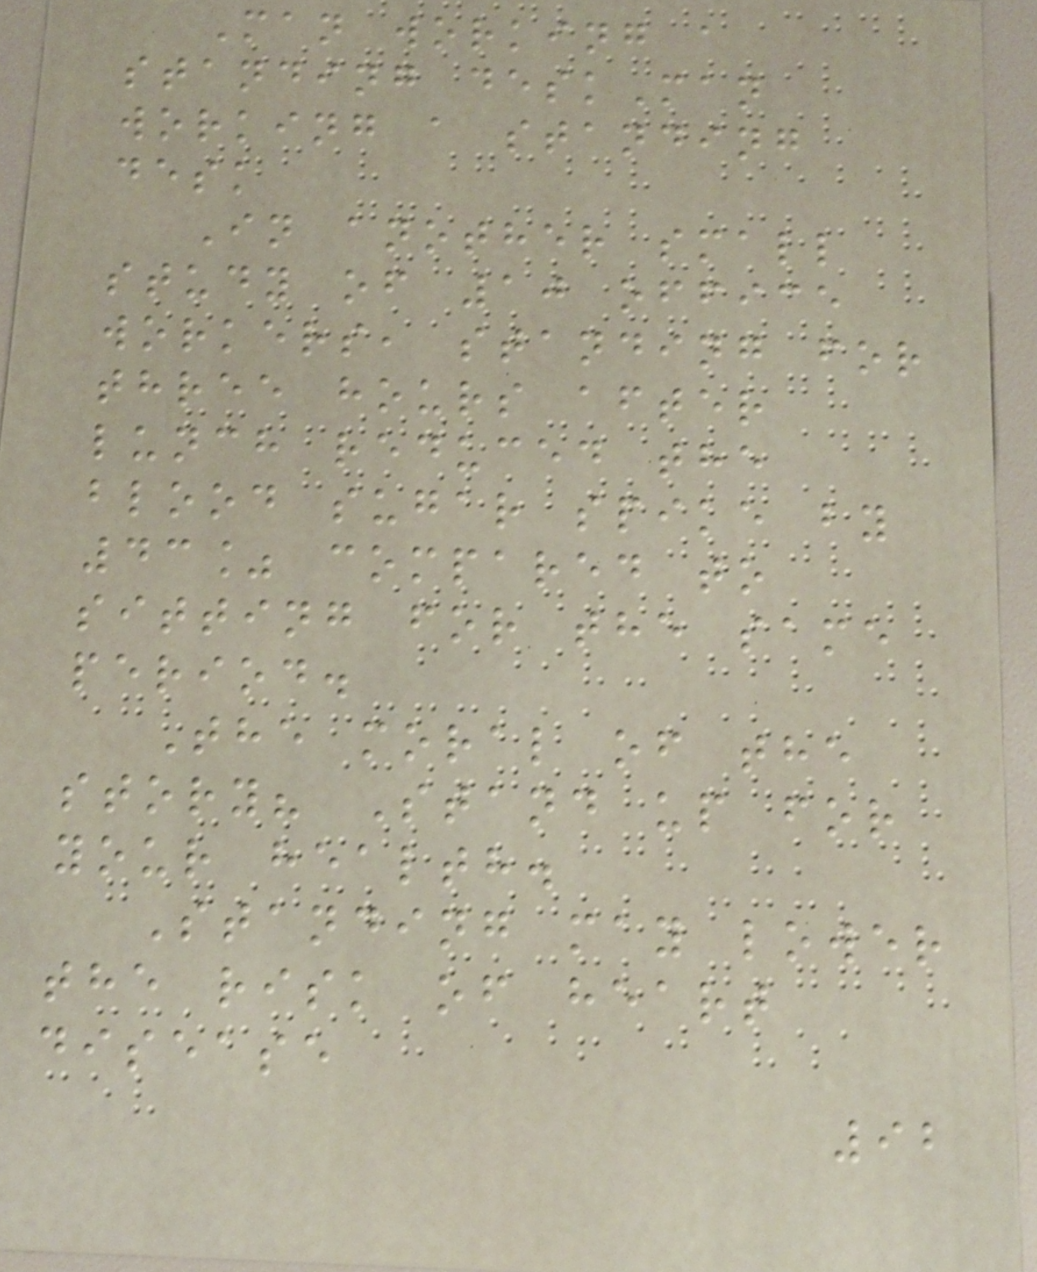Man working a
standing deskMan
working a standing
desk
In another small
study of 10 office
workers, standing for
three hours after
lunch reduced the
blood sugar spike by
43% compared to
sitting for the same
period.
The moral of the
story? Stand up for
your health.
Standing may lower
the risk of heart
disease
92
